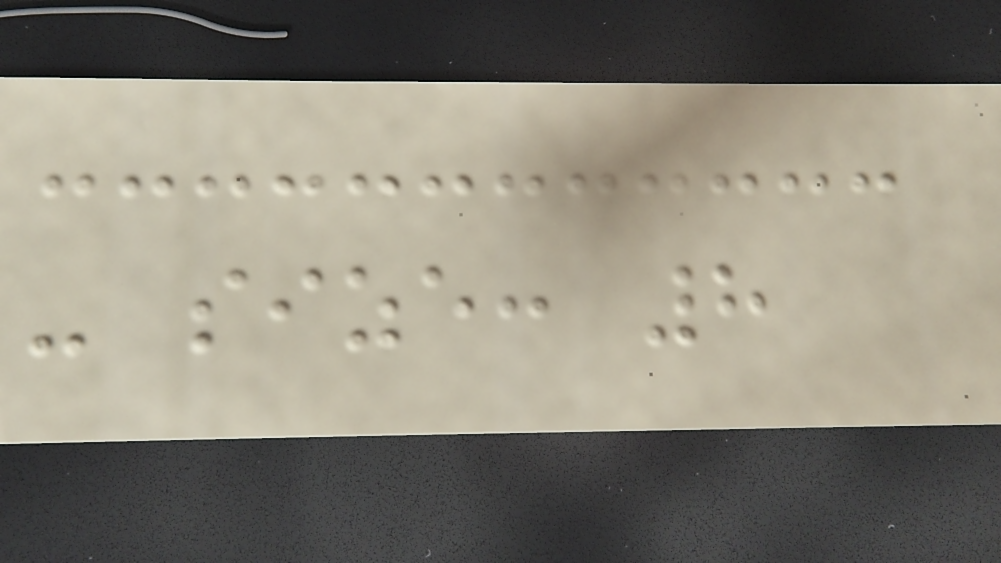- size: 8
